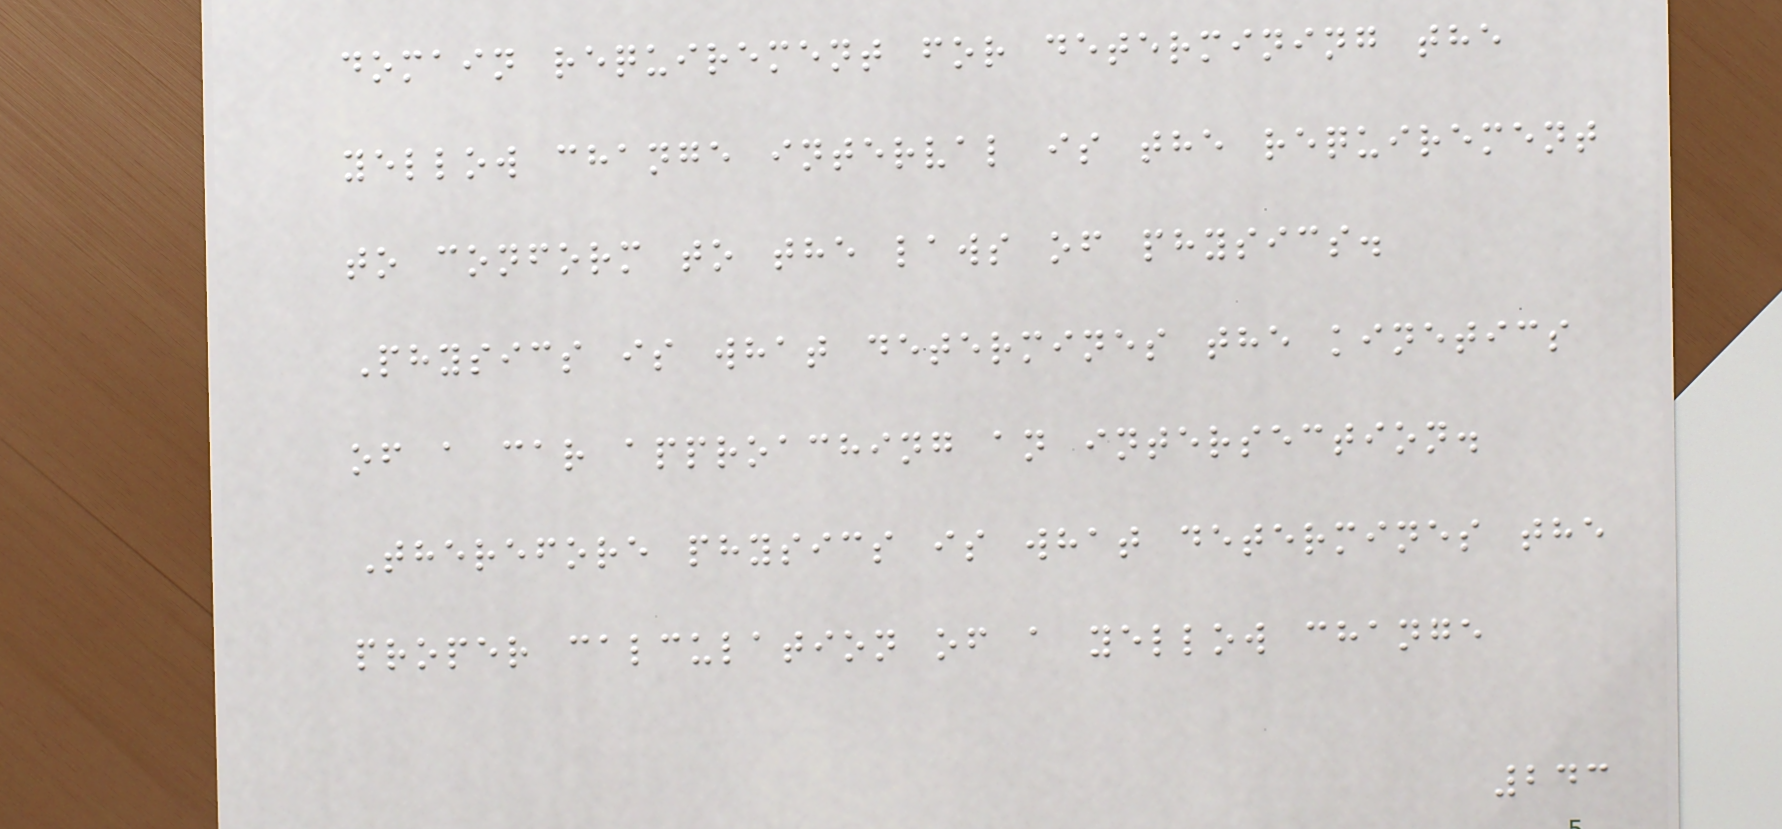domain requirement for determining the
yellow change interval is the requirement
to conform to the laws of physics.
Physics is what determines the kinetics
of a car approaching an intersection.
Therefore physics is what determines the
proper calculation of a yellow change
243
